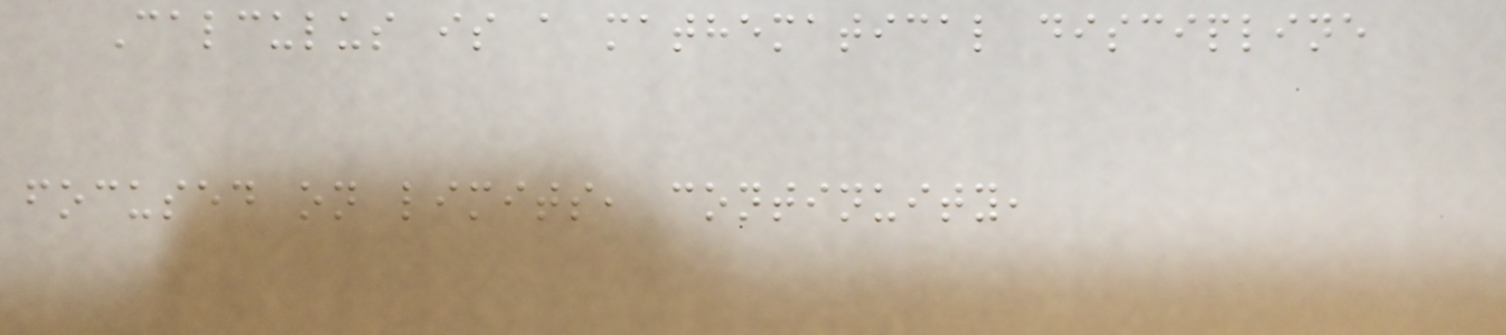Calculus is a mathematical discipline
focused on limits, continuity,
